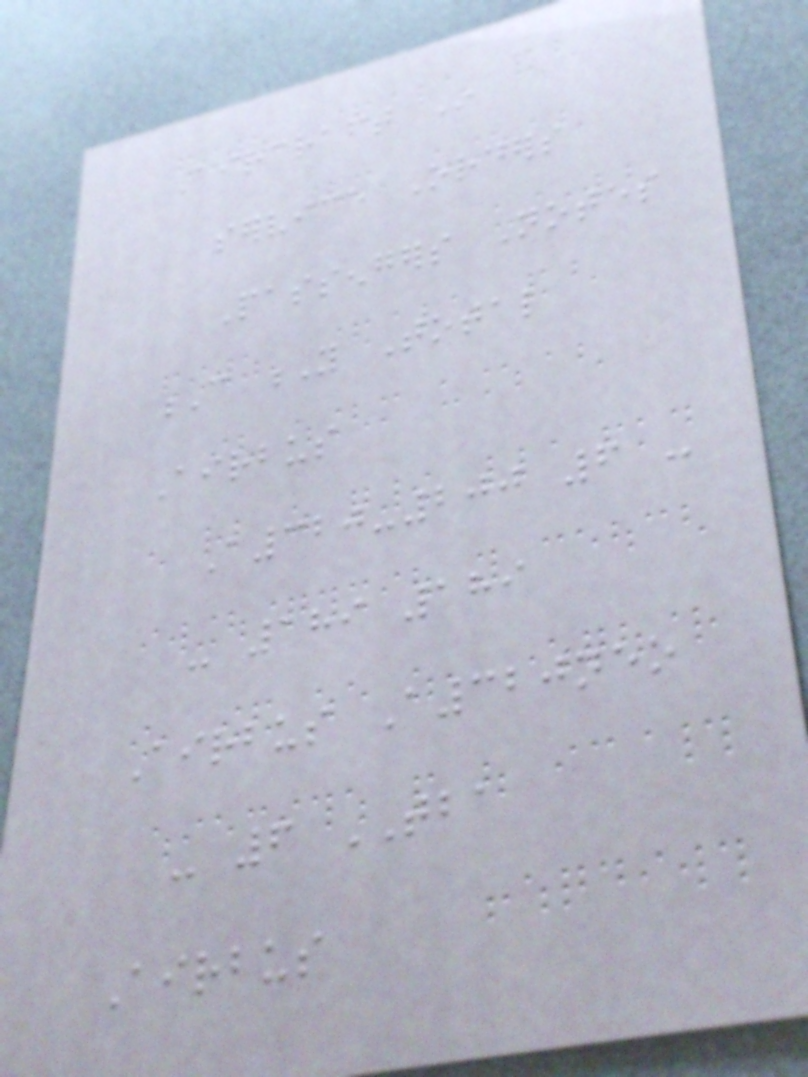Aircraft In
service Orders
Passengers Notes
C Y Total
Airbus
A320-200 6 -
- 189 189
Airbus A320neo
- 6 TBA
Airbus
